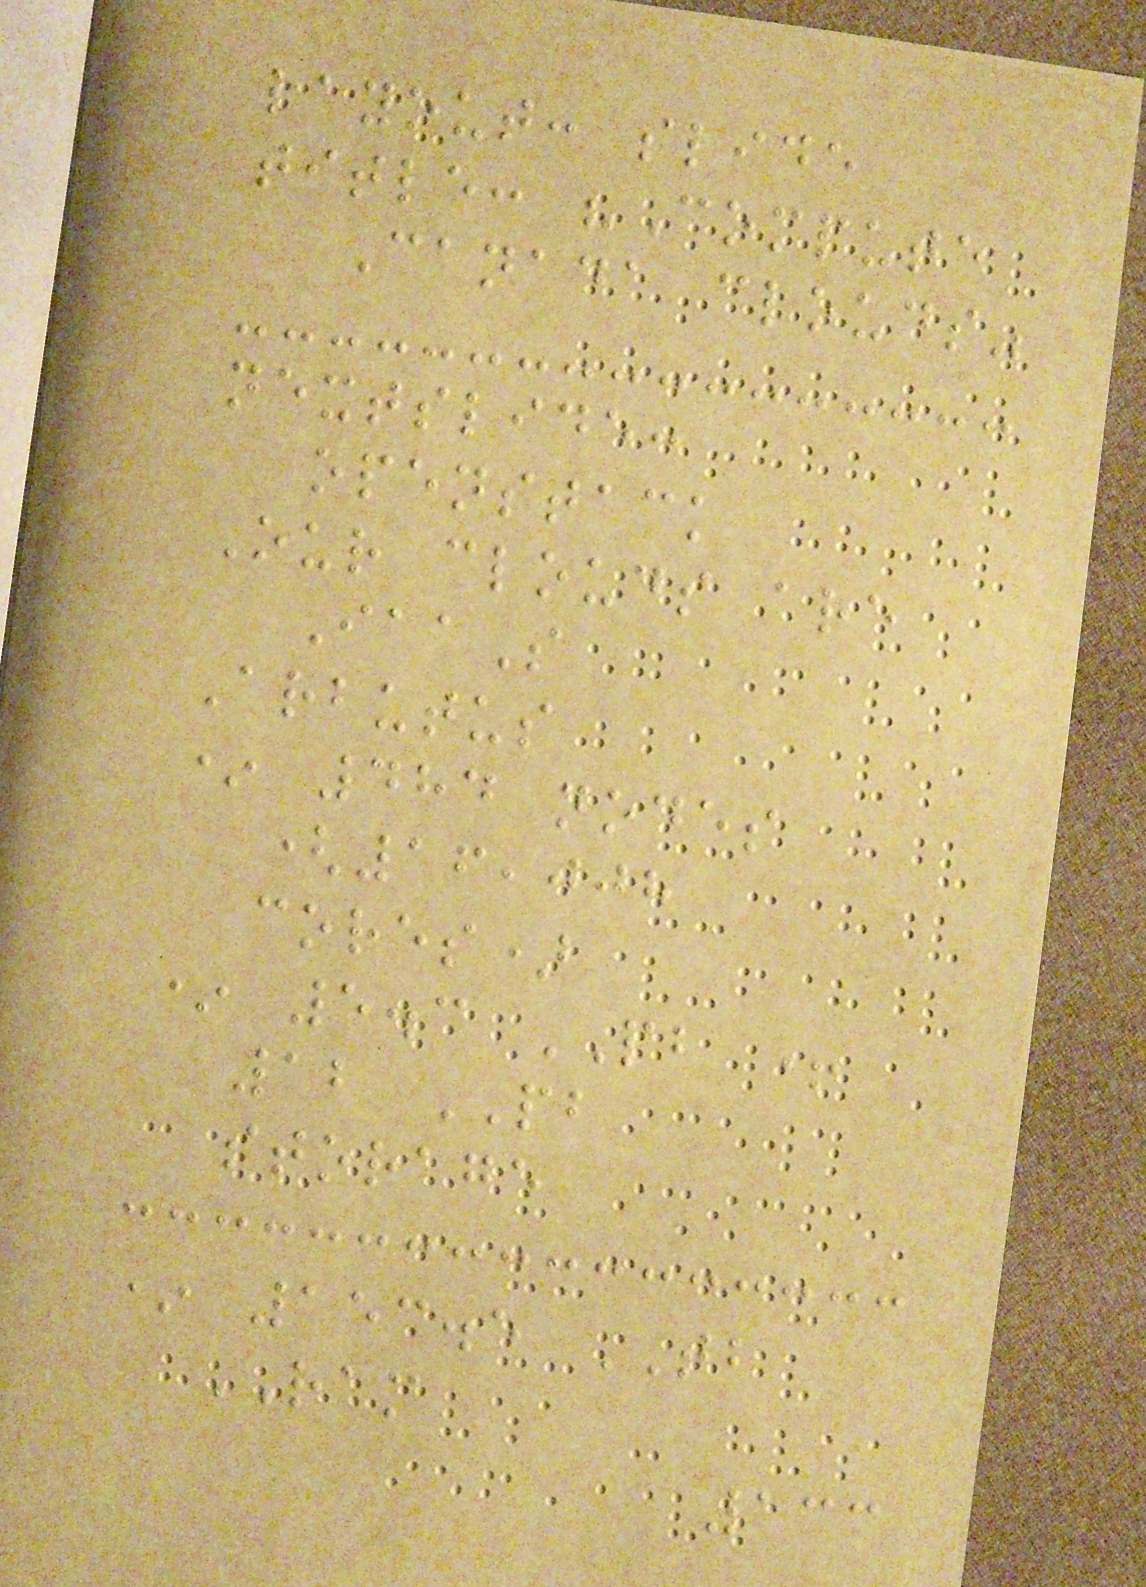layout: slide
title: "Compute
Canada clouds"
nextslide:
openstack
Our clouds are
IaaS
Arbutus
* 484 nodes
(16,008
cores)
* 5.3 PB +
12 PB
storage
* 153.5 TB
RAM
133
